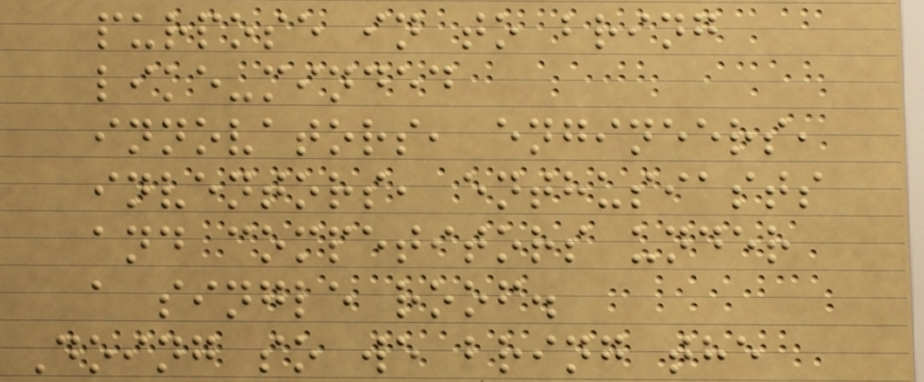purpose in to bring
like-minded
innovators, engineers,
inventors, enthusiasts
and competitors under
a single roof.
Doing so we bring the
